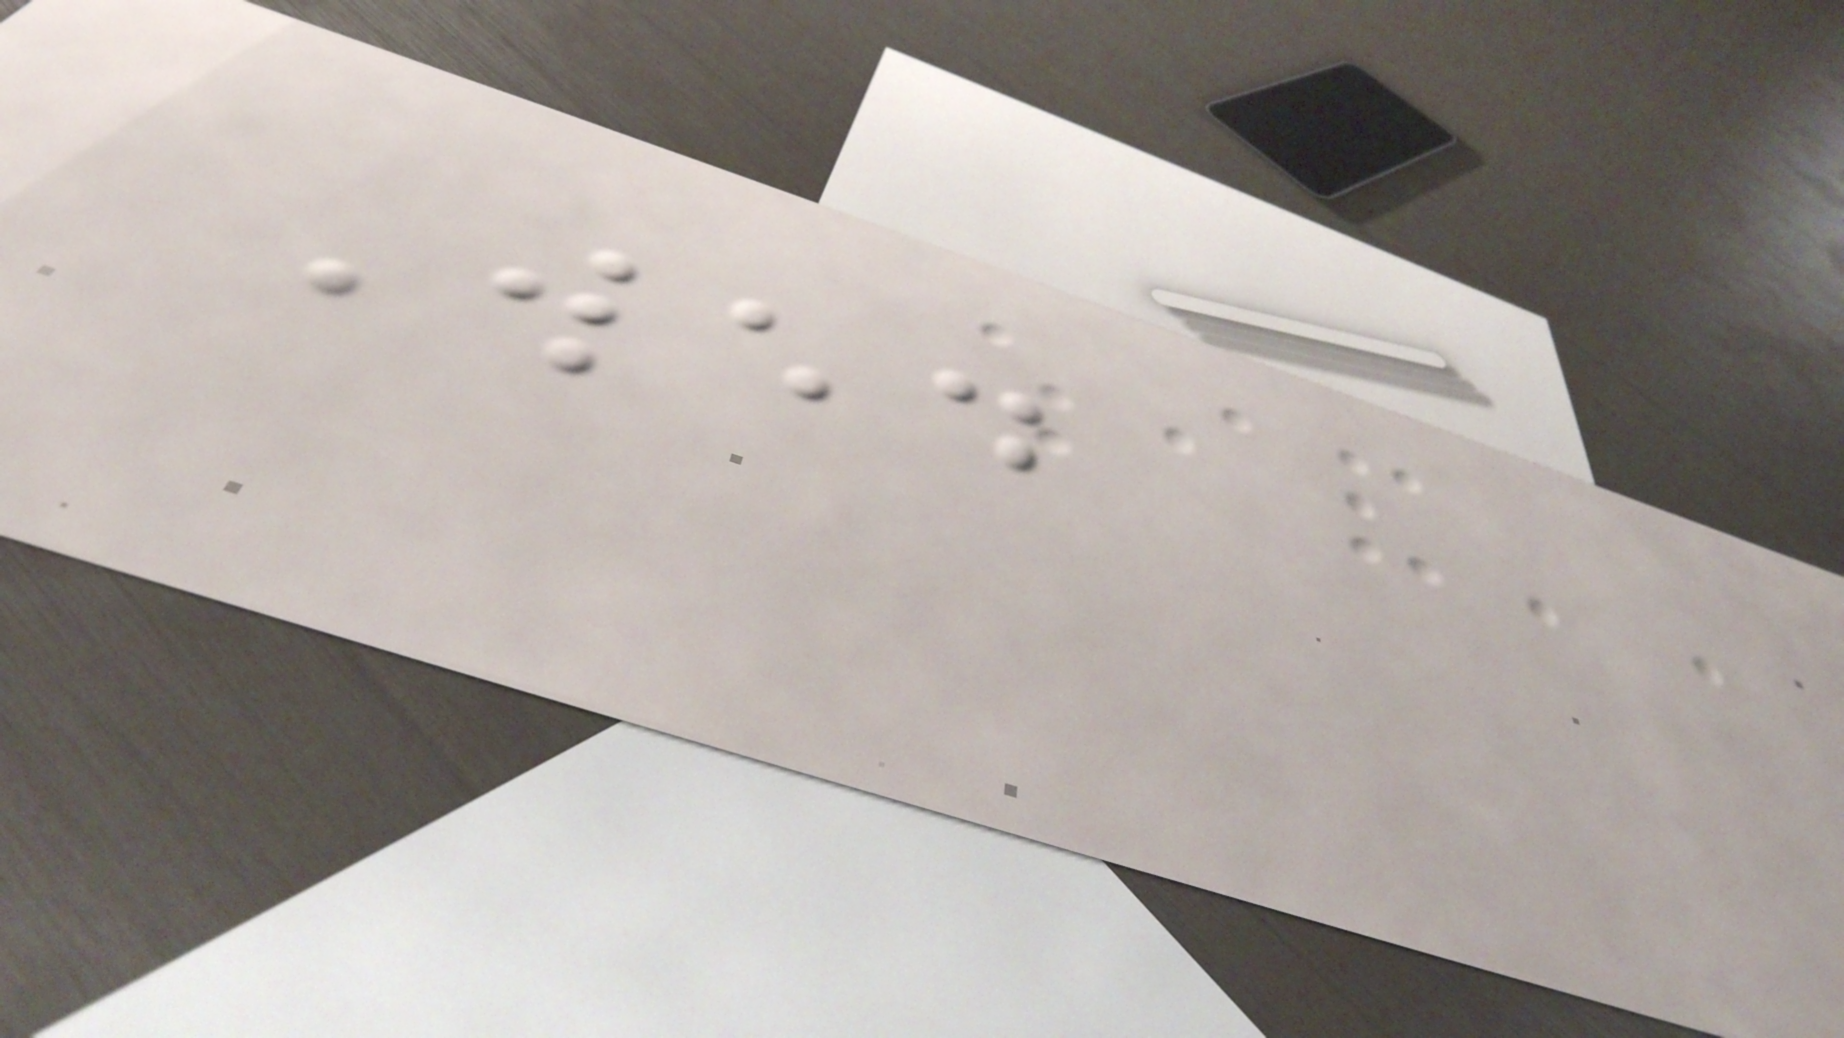Wed
